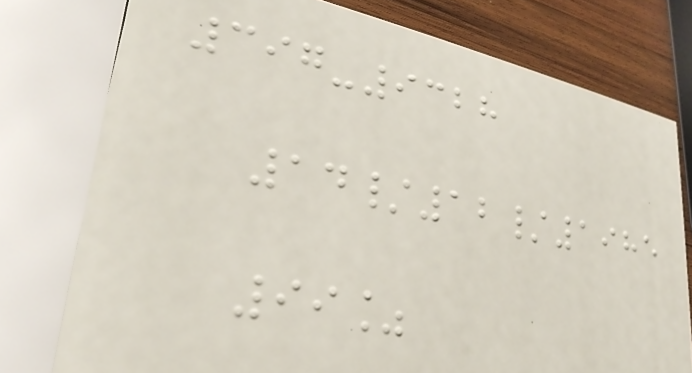397-9328
14/12/1985
99%
